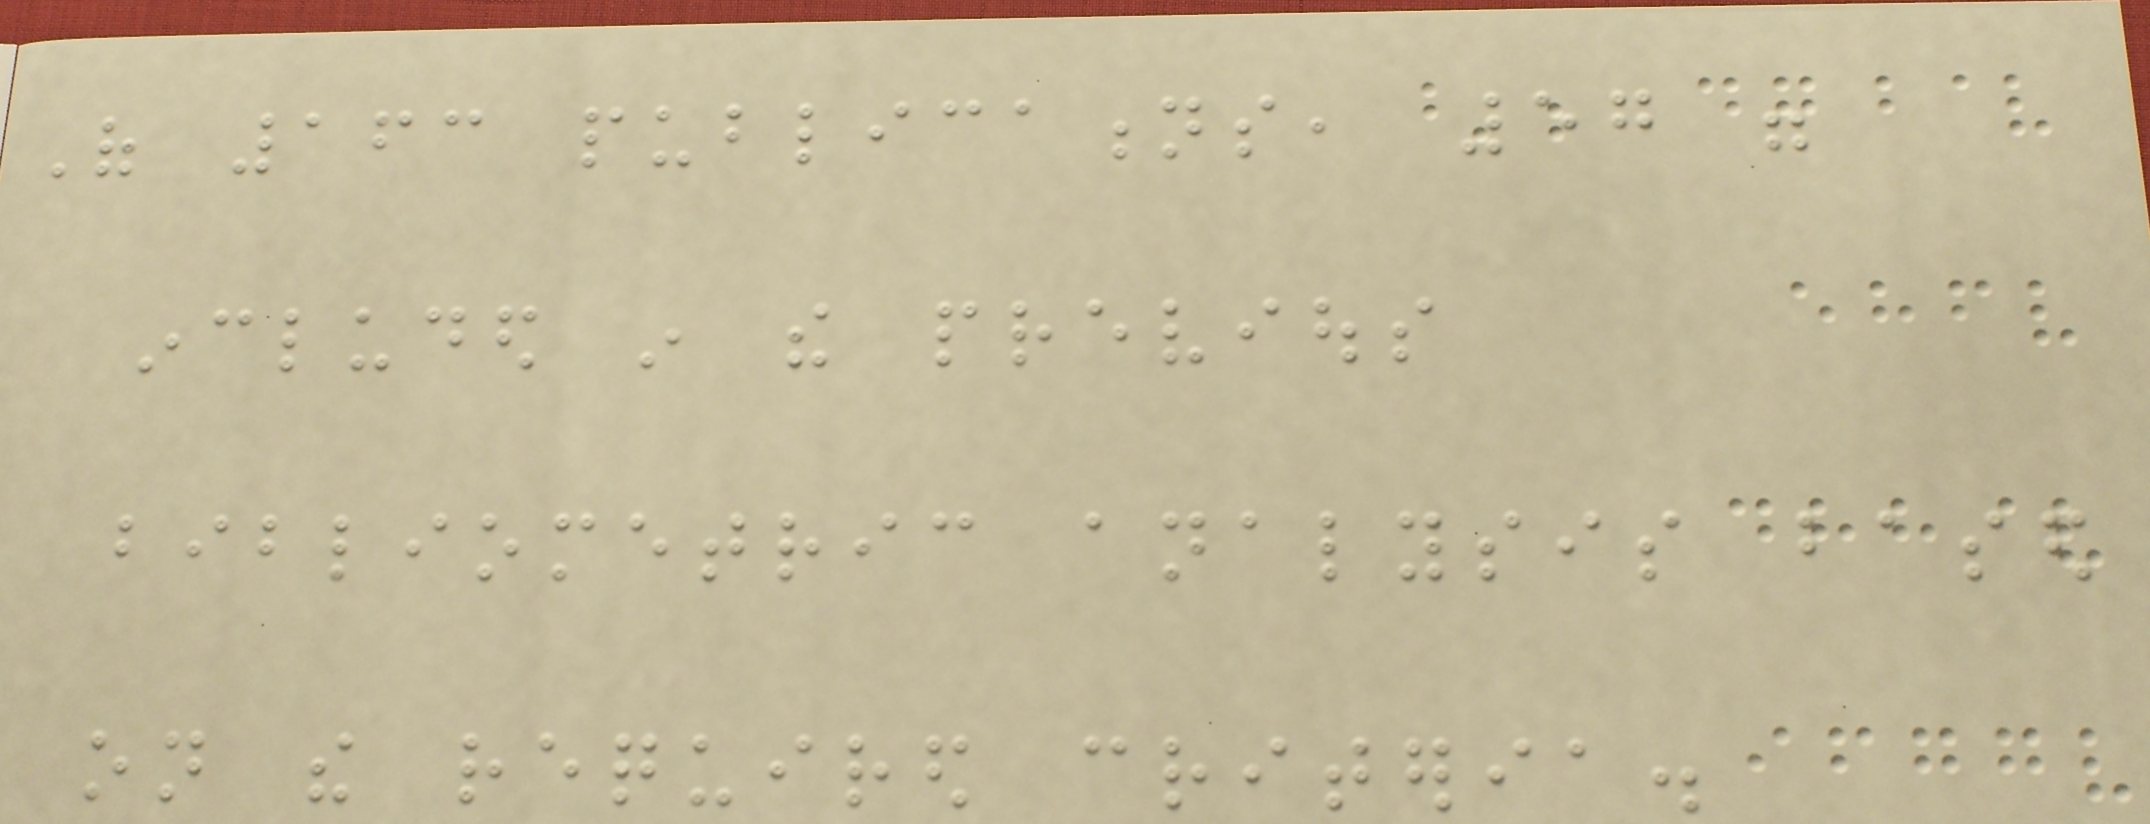Of 163 publications, 57 were
included in the previous
bibliometric analysis based
on the required criteria.
